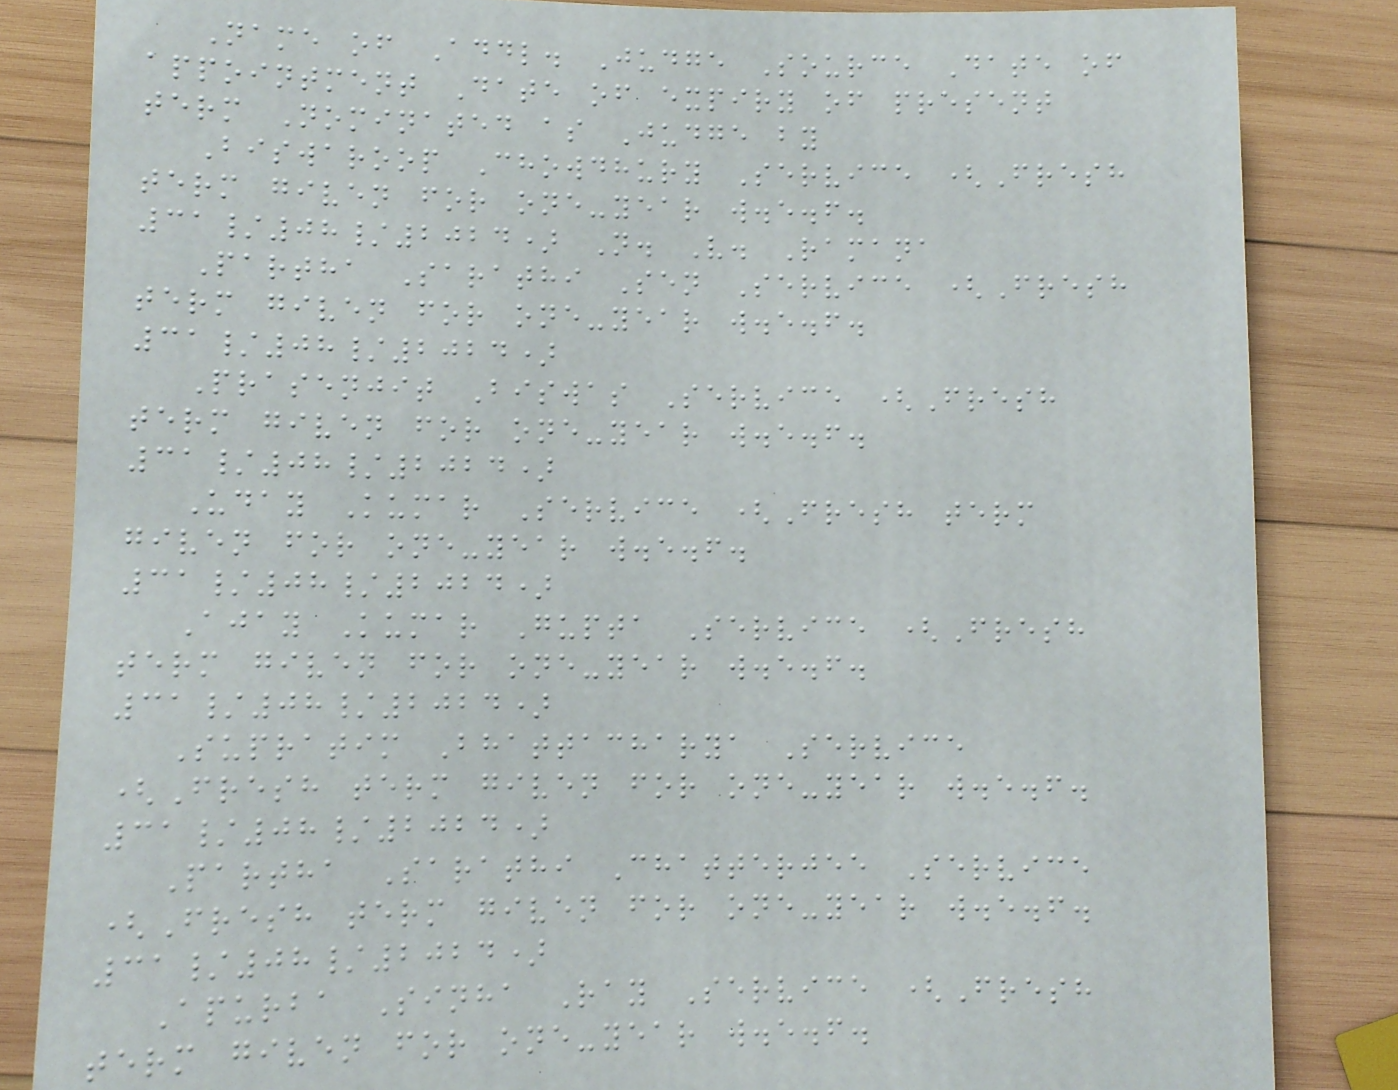Name of Addl. Judge Source Date of
appointment Date of expiry of present
term Nominated as Judge by
Biswaroop Chowdhury Service (Fresh
term given for one-year w.e.f.
31/08/2024) N. V. Ramana
Partha Sarathi Sen Service (Fresh
term given for one-year w.e.f.
31/08/2024)
Prasenjit Biswas Service (Fresh
term given for one-year w.e.f.
31/08/2024)
Uday Kumar Service (Fresh term
given for one-year w.e.f.
31/08/2024)
Ajay Kumar Gupta Service (Fresh
term given for one-year w.e.f.
31/08/2024)
Supratim Bhattacharya Service
(Fresh term given for one-year w.e.f.
31/08/2024)
Partha Sarathi Chatterjee Service
(Fresh term given for one-year w.e.f.
31/08/2024)
Apurba Sinha Ray Service (Fresh
term given for one-year w.e.f.
